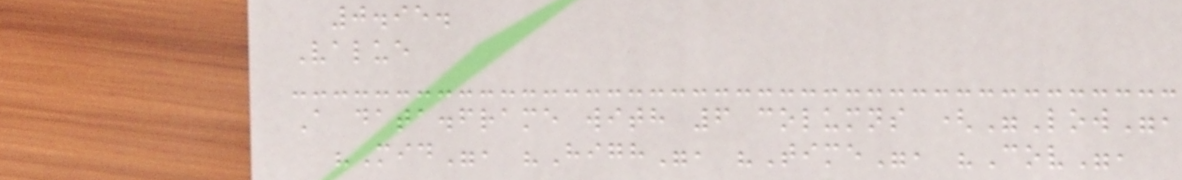0.95.
Value
A data.frame with 6 columns ("Low",
"Mid", "High", "Time", "Cov",
